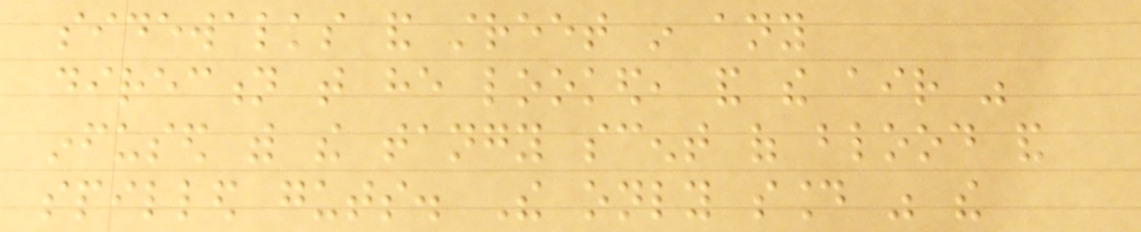sidewalks and street in any
direction that he looked, and the air was
infused with the tangy scent of blood and
spilled guts. The only sound was the
